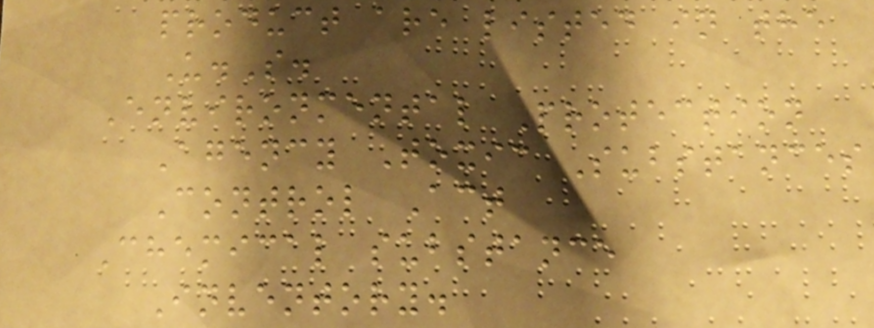product are listed in the
U.S.
Environmental Protection
Agency Toxic Substances
Control Act
Chemical substance
Inventory.
